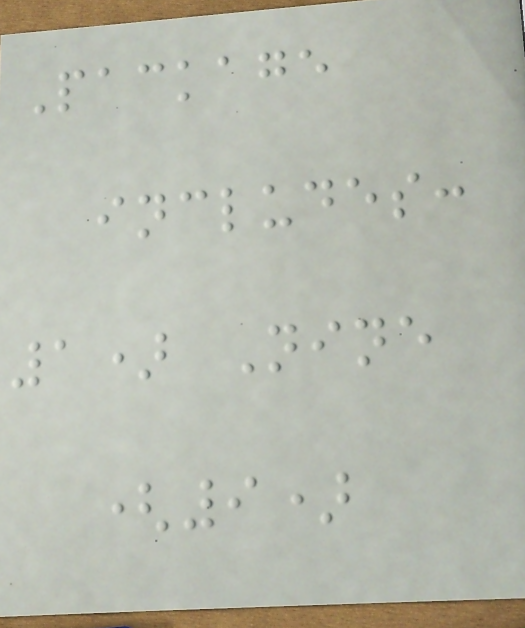Package
includes:
1) Nine
(9)
